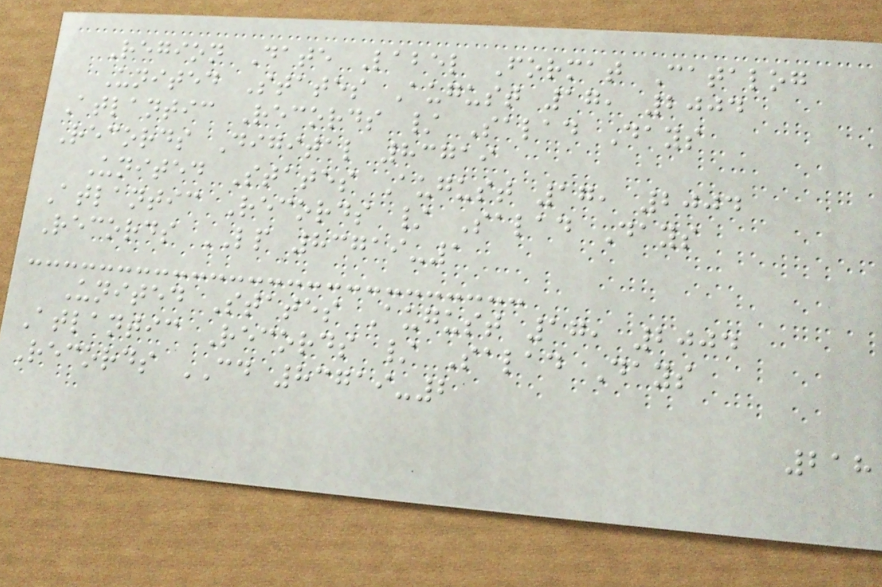Region Date Label Format Catalog
United States August 17, 2004
Atlantic Records / Salad Days
Records Digital 83719
United States August 17, 2004
Atlantic Records / Salad Days
Records LP 83719-1
United States August 17, 2004
Atlantic Records / Salad Days
Records CD 83719-2
218
